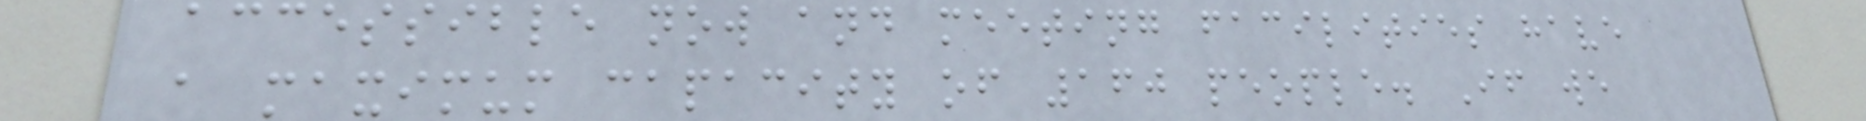accessible now and meeting facilities have
a maximum capacity of 160 people. If we
